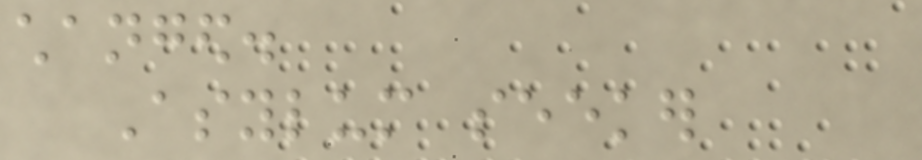changed.
Asylum seeker
